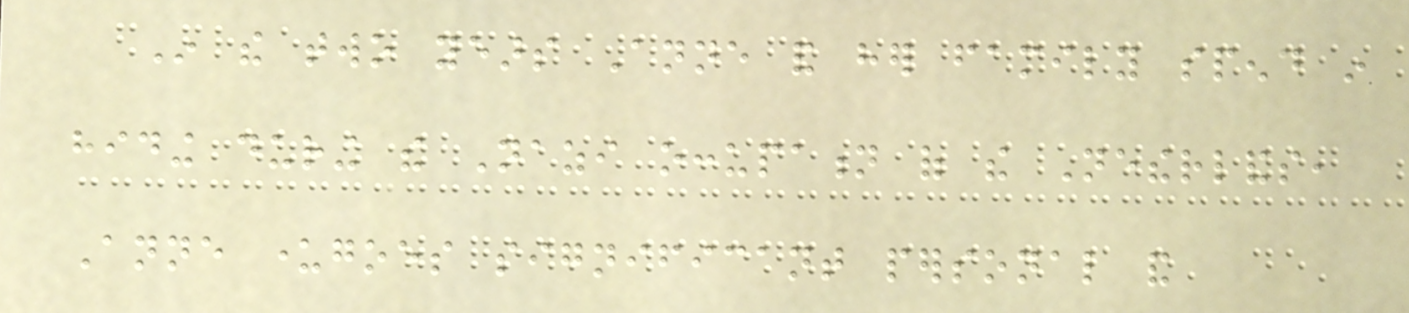In the two years Anne and her family spend in
hiding during the Nazi occupation of the Netherlands,
Anne undergoes significant personal and
